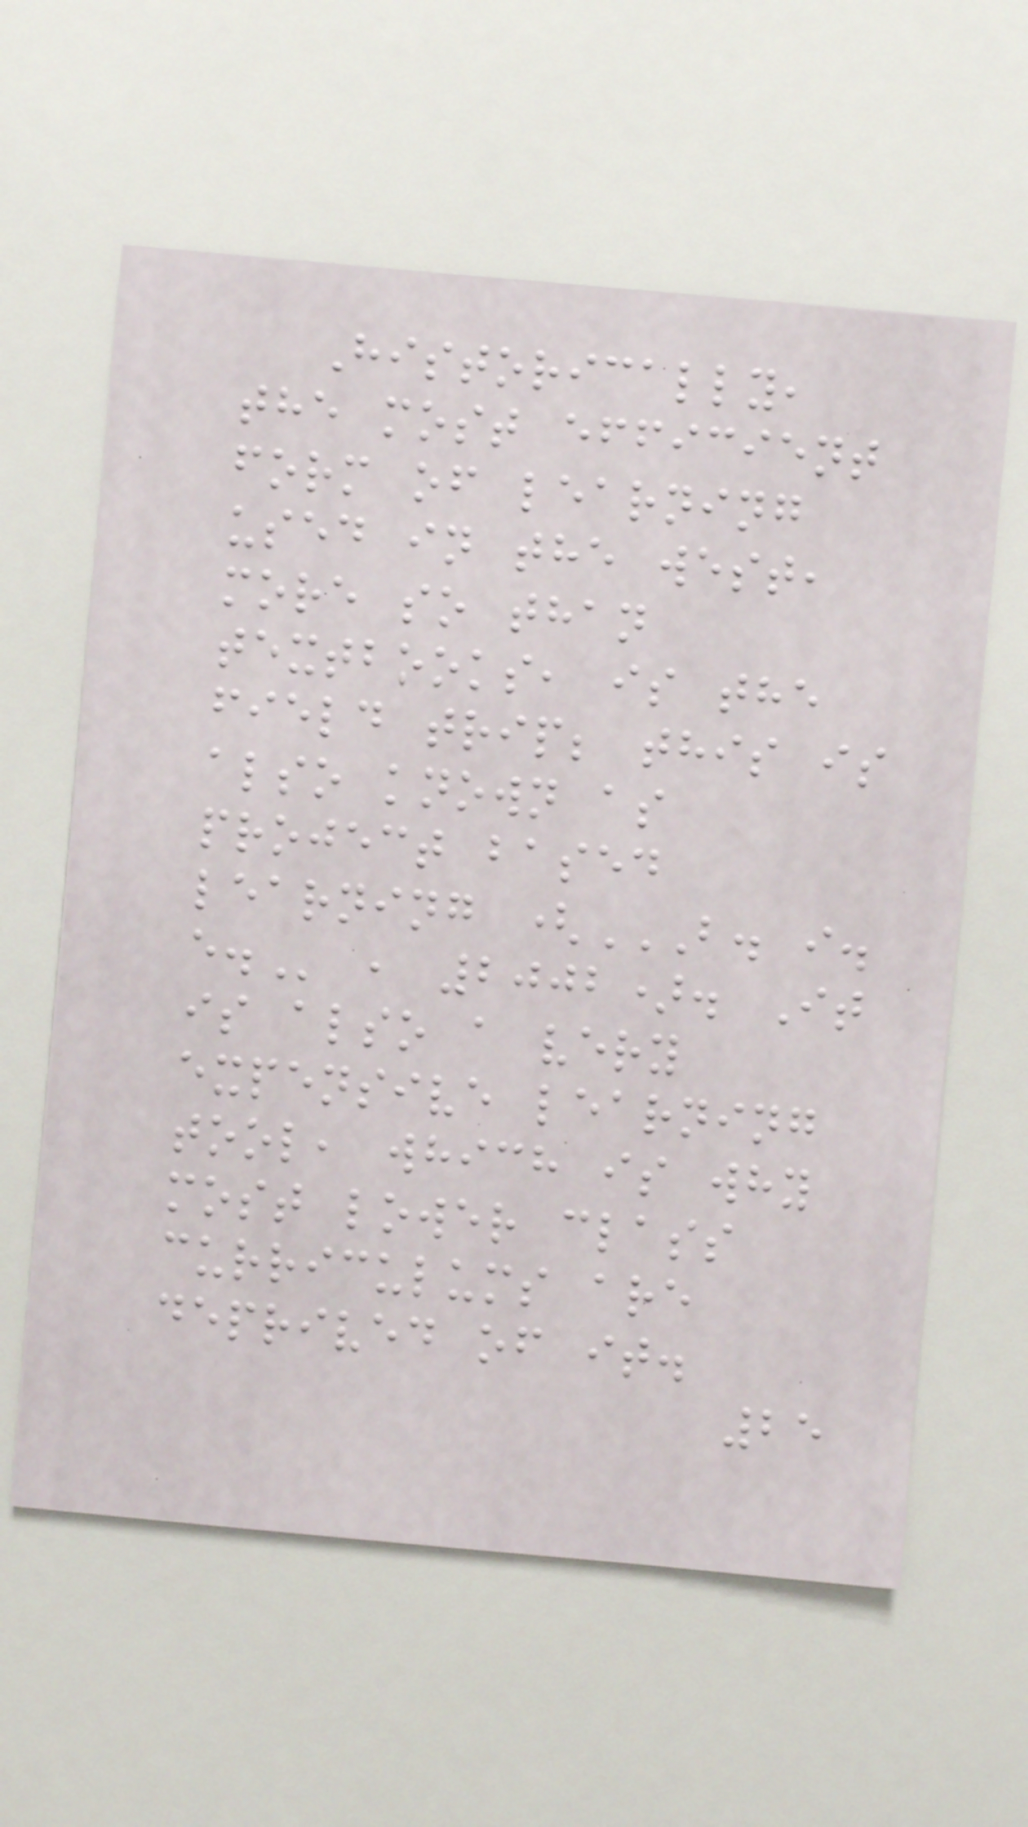Historically,
the most efficient
form of learning
used in the west,
more so than
textbooks, is the
field trip; this is
also known as
project based
learning (B. I.
E. , 2002). It
is also a very
expensive learning
tool, which is why
most lower class
curriculums are
deprived of it.
25
